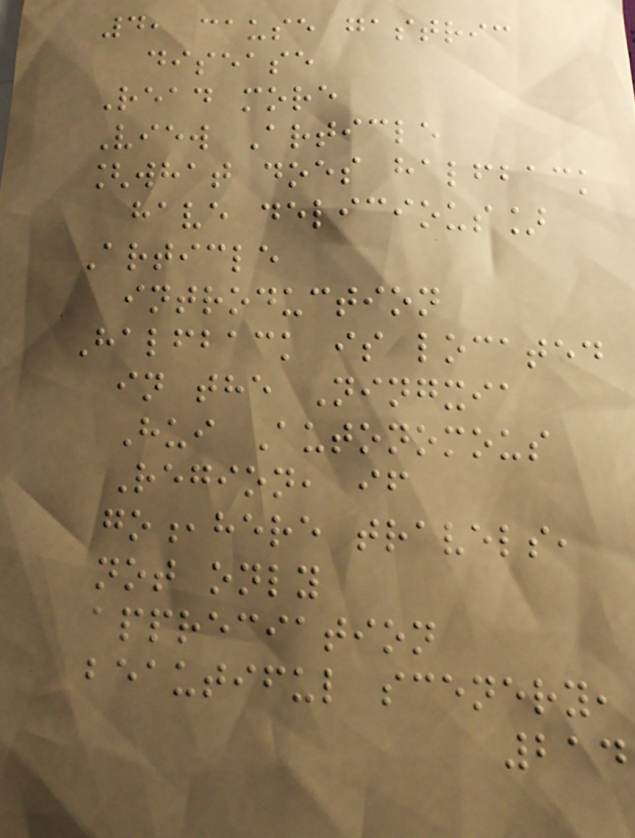4, cause gastric
disease
Read more
View Article
[what does halfback
have delicious]
Article
introduction
Halfback is located
in the Ningxia
Hui Autonomous
Region, if
go,here travels,
not only
appreciation
beautiful scenery,
214
